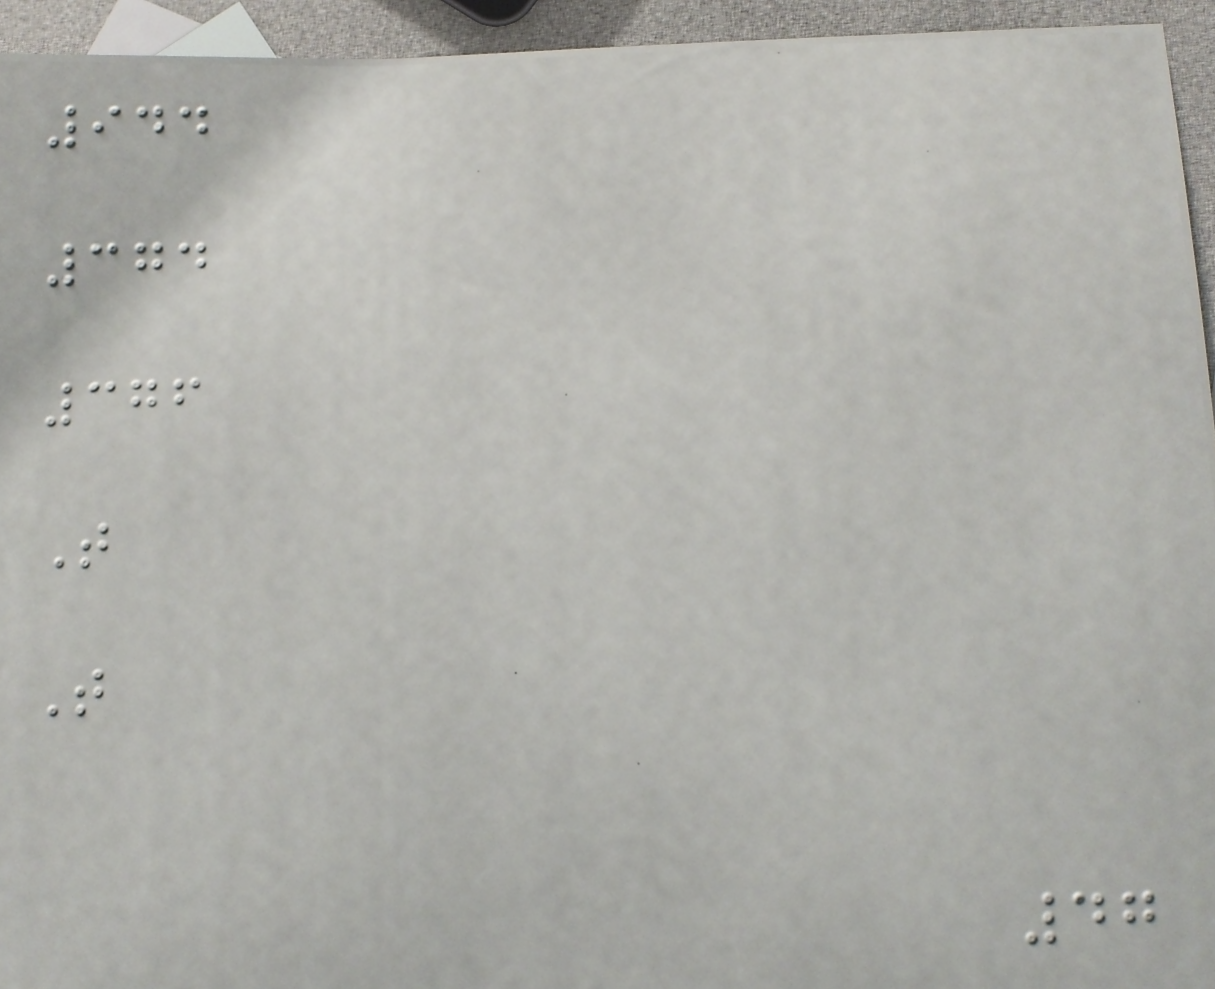944
374
376
T
T
47
